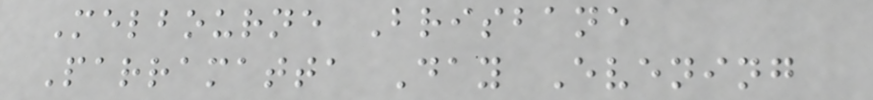Melbourne Brisbane
Parramatta Day Evening
